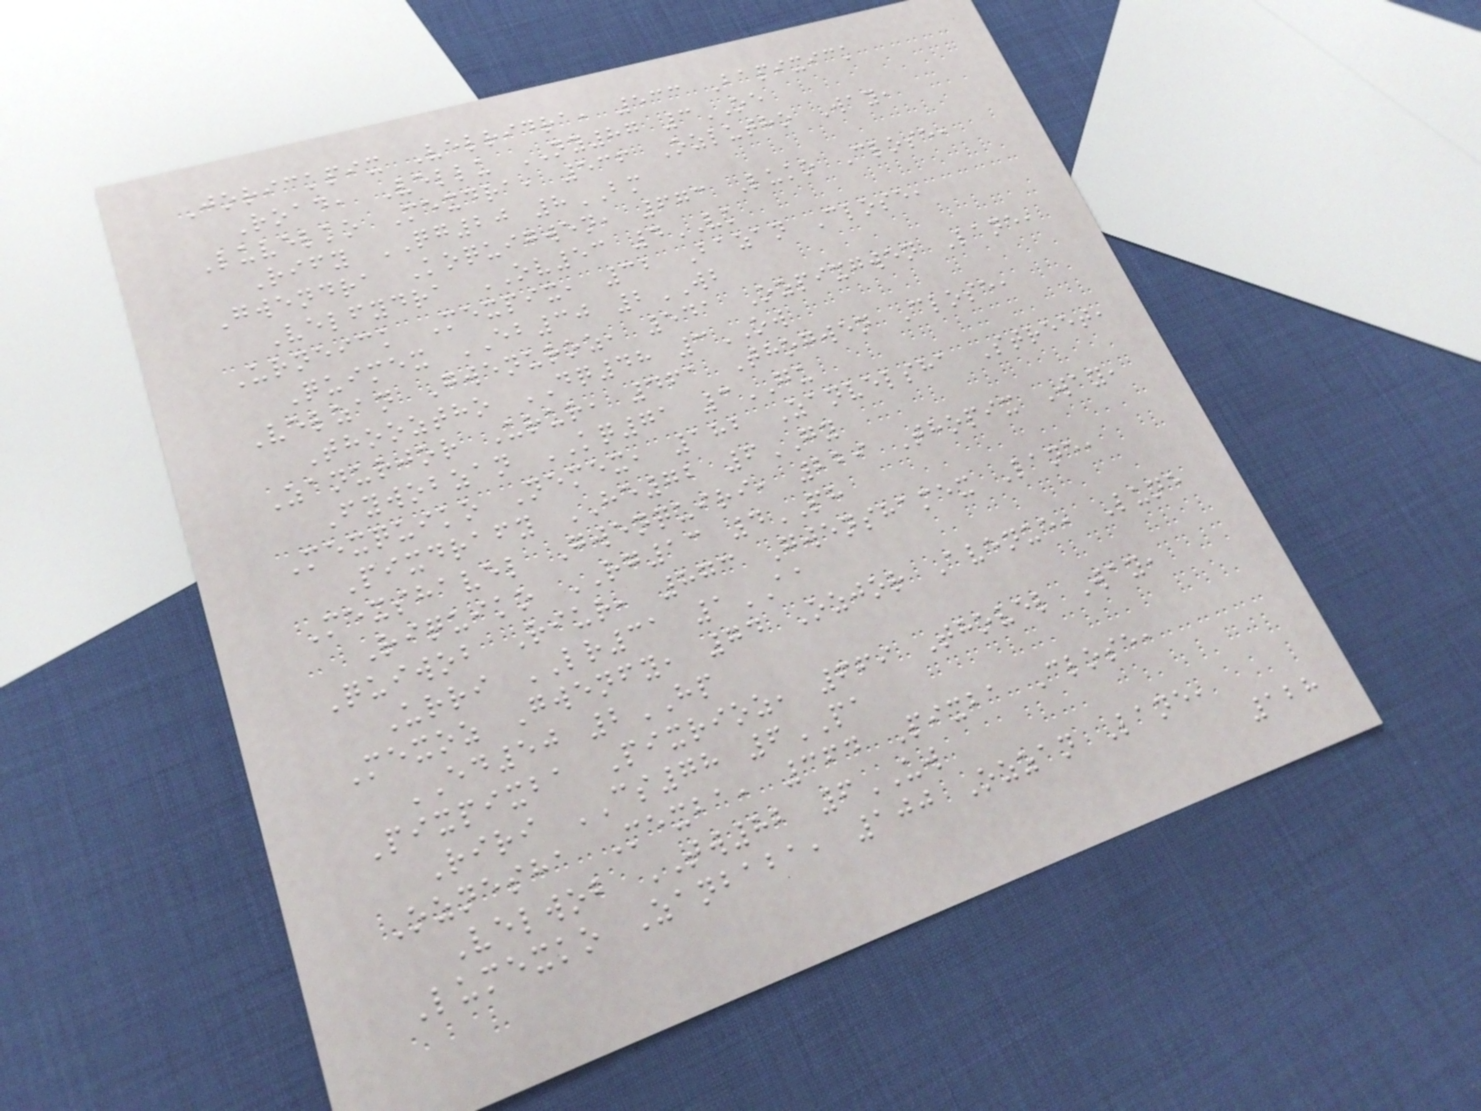Jorickpix Velridra, 533 Bapixick
Road, Vellu NY87 3OE
Luvelko Mexdra, 536 Ozlutho Way,
Rify QG20 8BM
Gwendra Koquigwen, 673 Luko Close,
Velfydra OV53 4VK
Urneick Mexpix, 32 Bazan Close,
Quimex EB30 2WB
Velzan Gwenuroz, 541 Ozpixgwen Lane,
Thooztho DQ48 3OW
Zanurjor Urur, 461 Thogwen Close,
Fywobzan KQ71 3GU
Mexquiko Nemex, 182 Zanvelsha Street,
Pixdrafy HE72 6GY
Mexshavel Gwenquiri, 229 Thopix Way,
Riquiko RG13 4PH
Quiwob Riur, 873 Gwenshamex Lane,
Urri LR31 1AA
Mexoz Gwenfy, 74 Ozjor Avenue, Lune
ED50 2HP
Pixpixba Pixrioz, 669 Thovel Way,
Riri CS78 6PA
Oznesha Mexba, 364 Pixba Close,
Velwob TW82 6UW
Lumexko Zanbaba, 100 Ozzan Lane,
128
